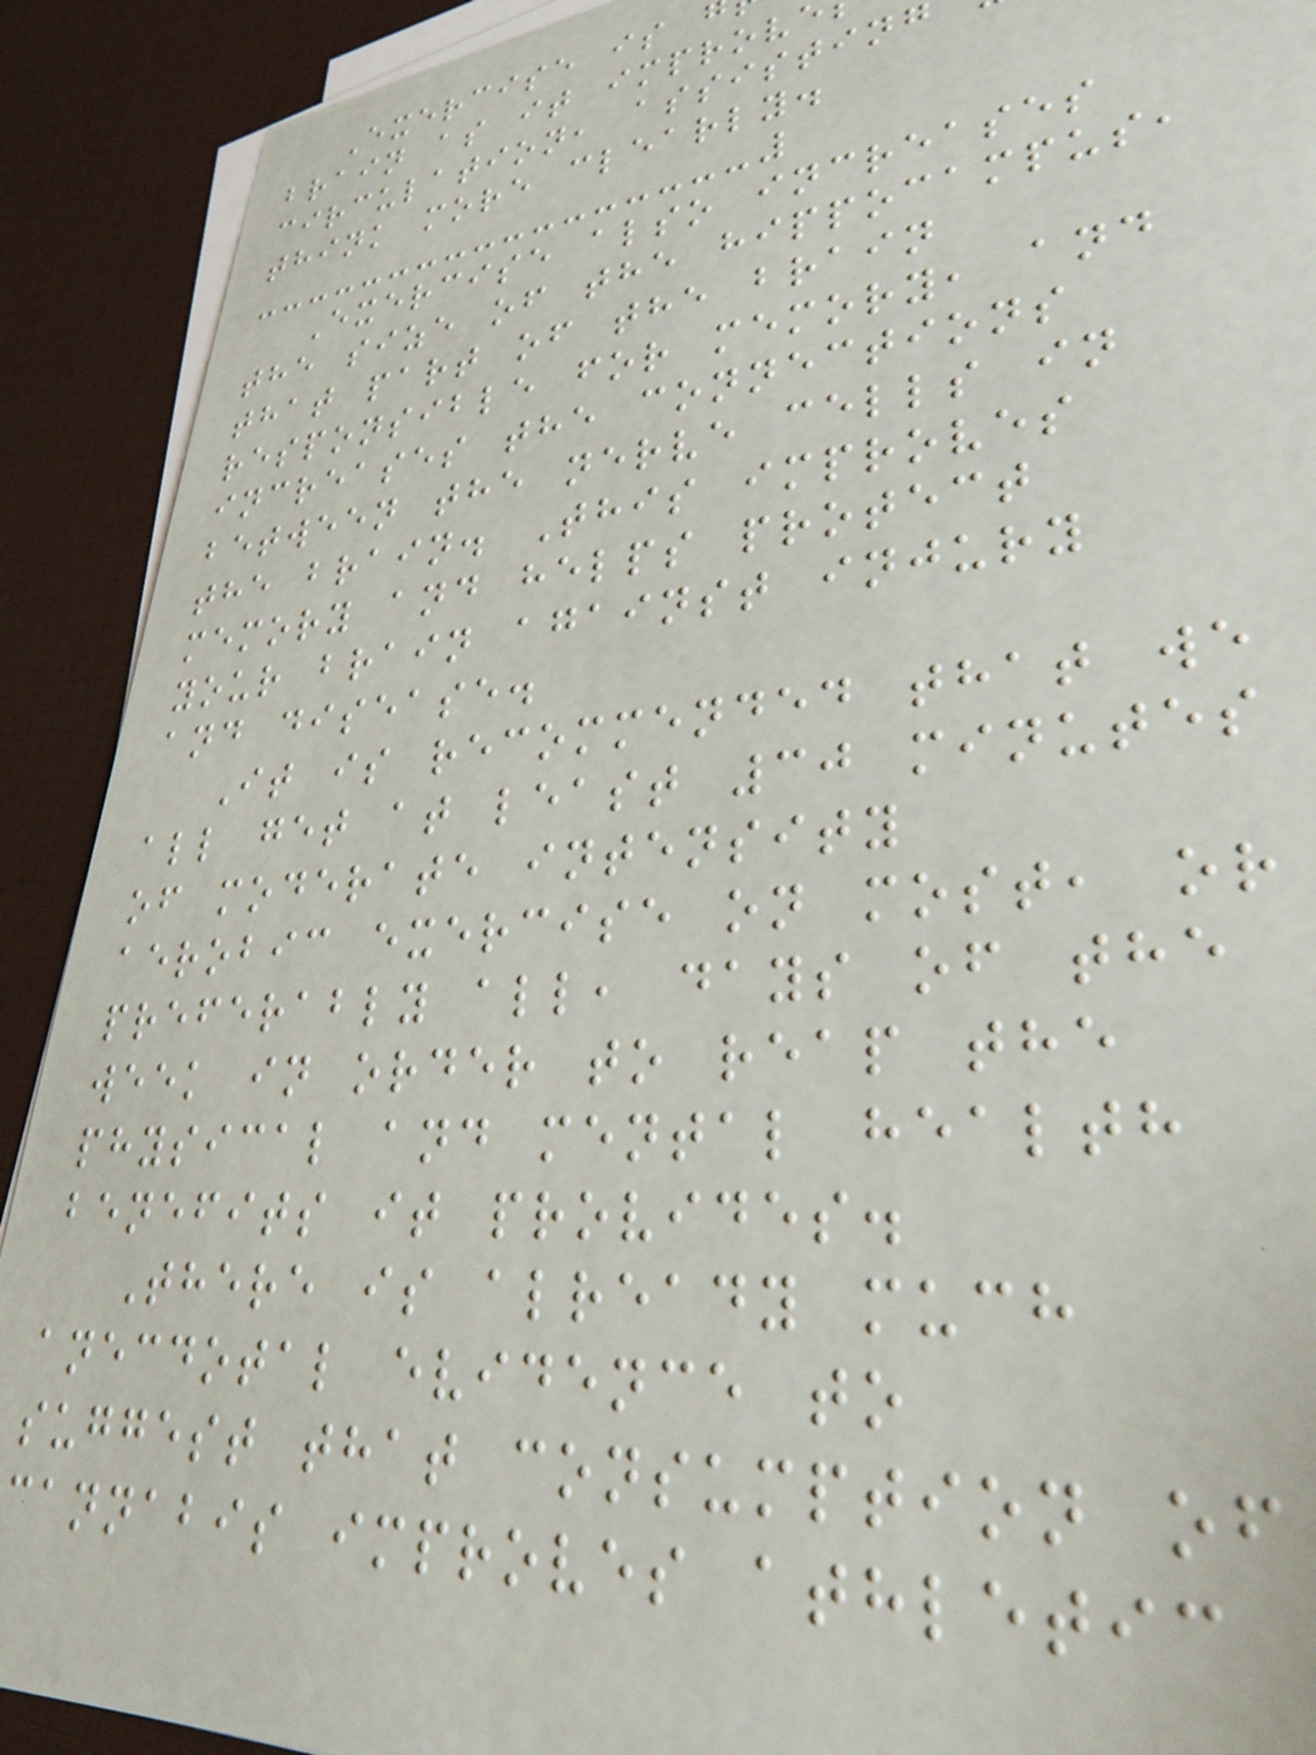Exercise is
brain as it improv
circulation, assisting
think more clearly.
Exercise also increases
the size of the hippocampus,
that part of the brain
responsible for memory, and
increases the connections
between the nerve cells in
the brain. This improves
memory and helps protect
your brain against injury
and disease.
It is recommended that we
all get at least 30 minutes
of moderate intensity
aerobic exercise on most, or
preferably all, days of the
week in order to reap the
physical and mental health
benefits it provides.
There is already much
anecdotal evidence to
suggest that consumption of
cannabis improves athletic
